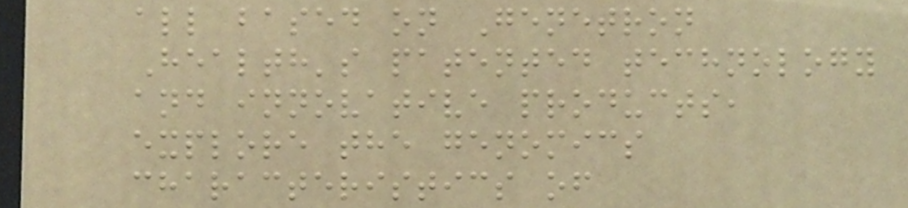all based on Genetron
Health's patented technology
and innovative products,
explore the genomics
characteristics of
